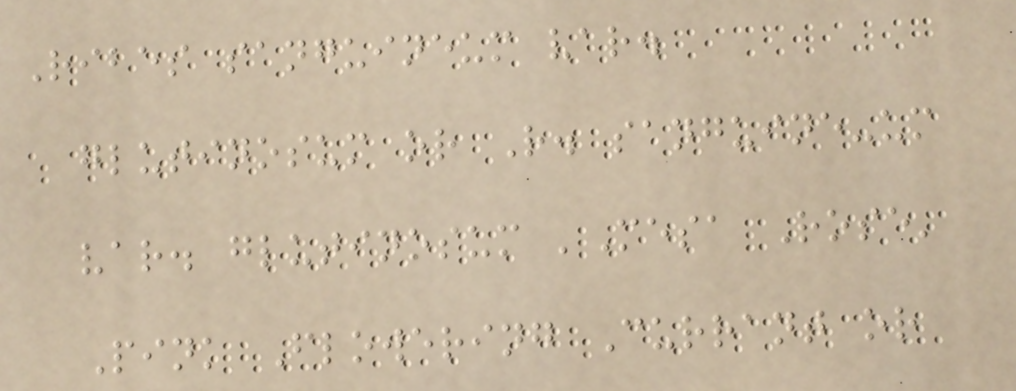Ribes sanguineum var.
glutinosum or R. sanguine-um
var. glutinosum 'Mesa Rose'
Pink Flowering Currant or
